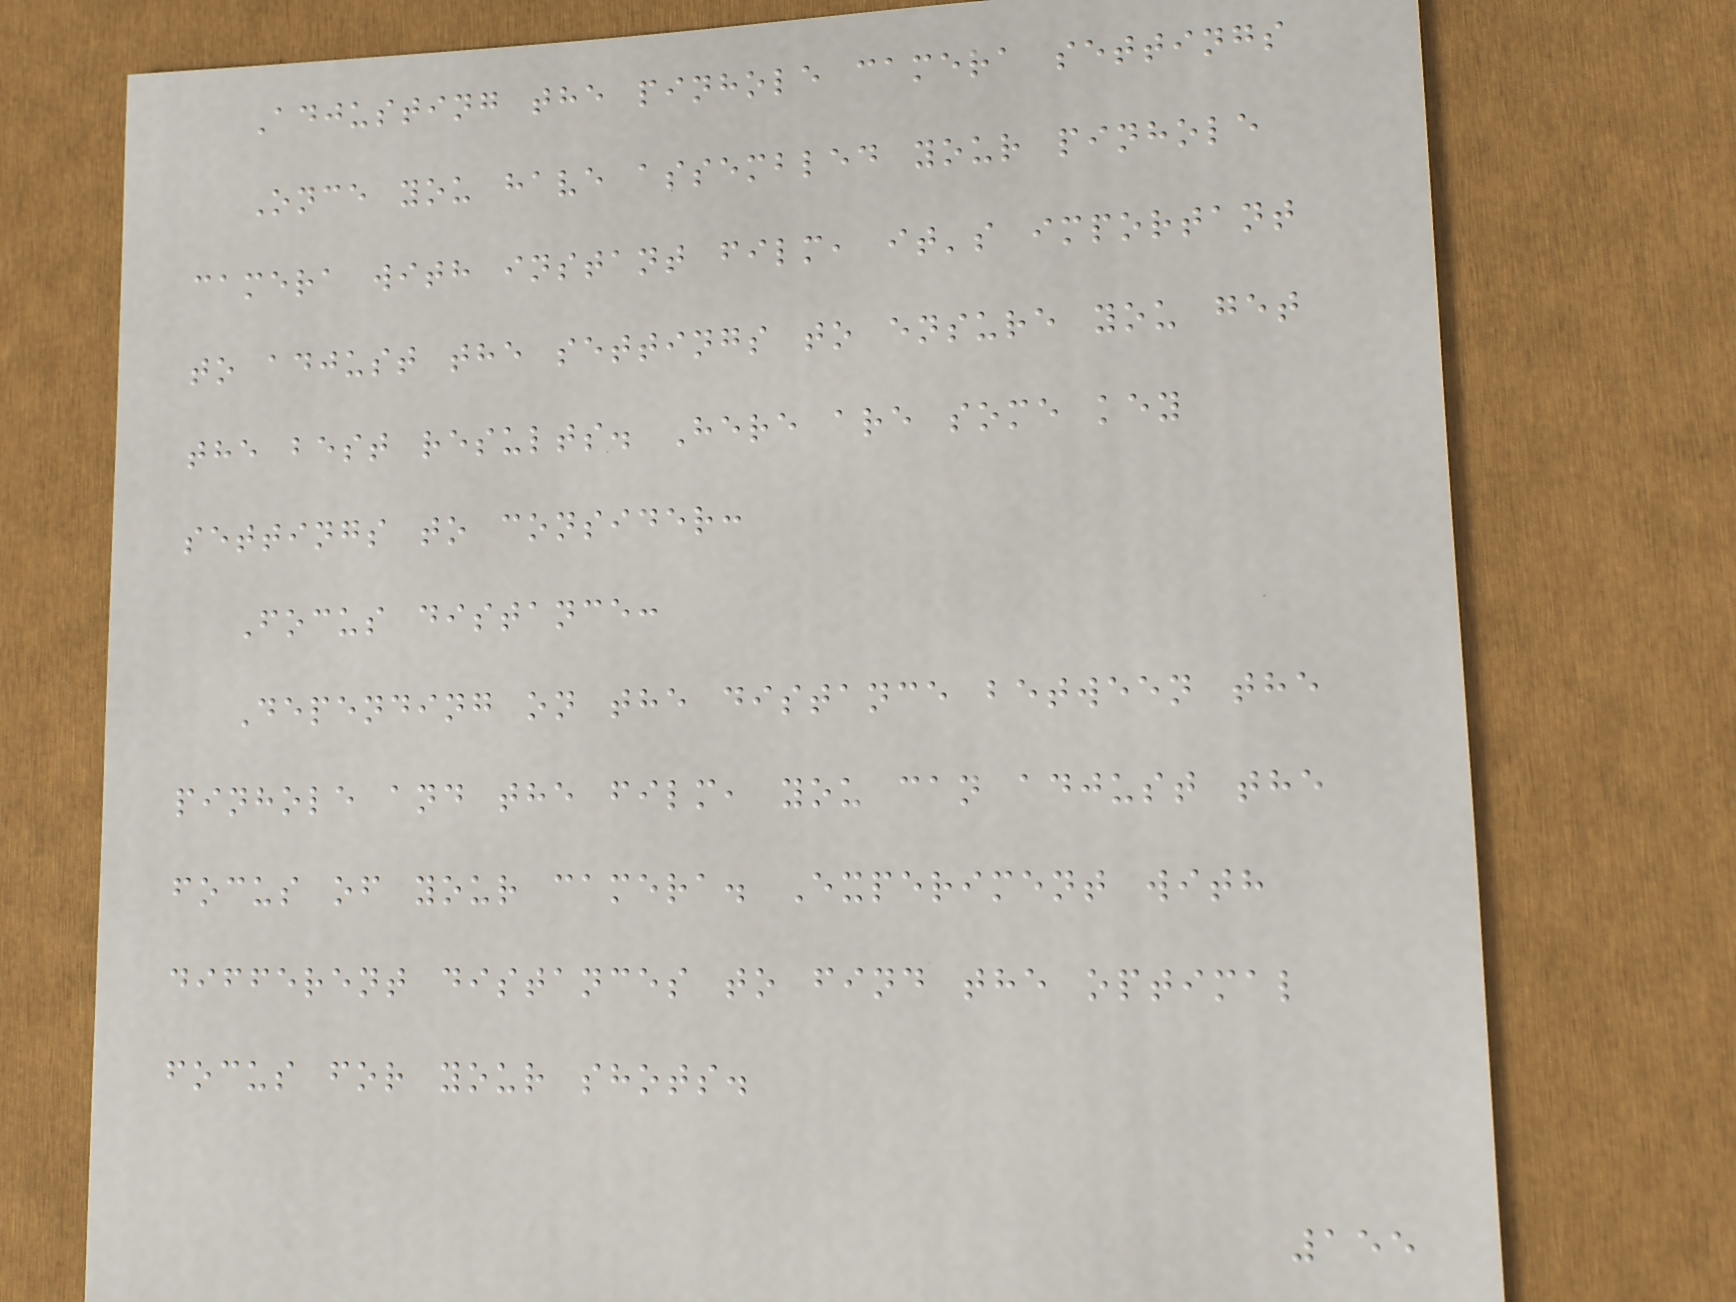Adjusting the pinhole camera settings
Once you have assembled your pinhole
camera with instant film, it's important
to adjust the settings to ensure you get
the best results. Here are some key
settings to consider:
Focus distance:
Depending on the distance between the
pinhole and the film, you can adjust the
focus of your camera. Experiment with
different distances to find the optimal
focus for your shots.
155
